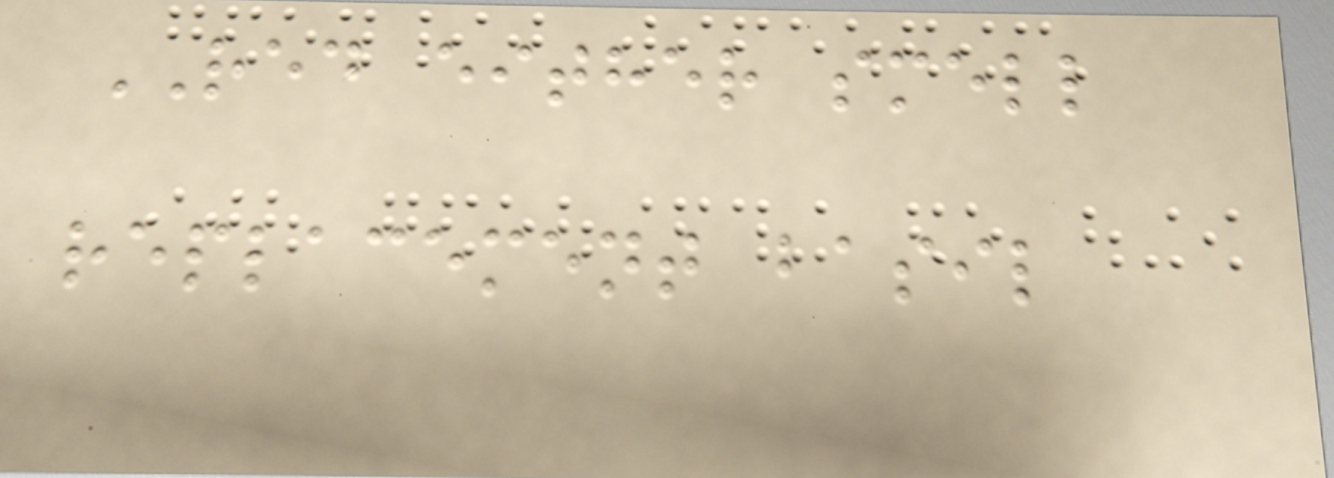RED either smell
replacement basil
